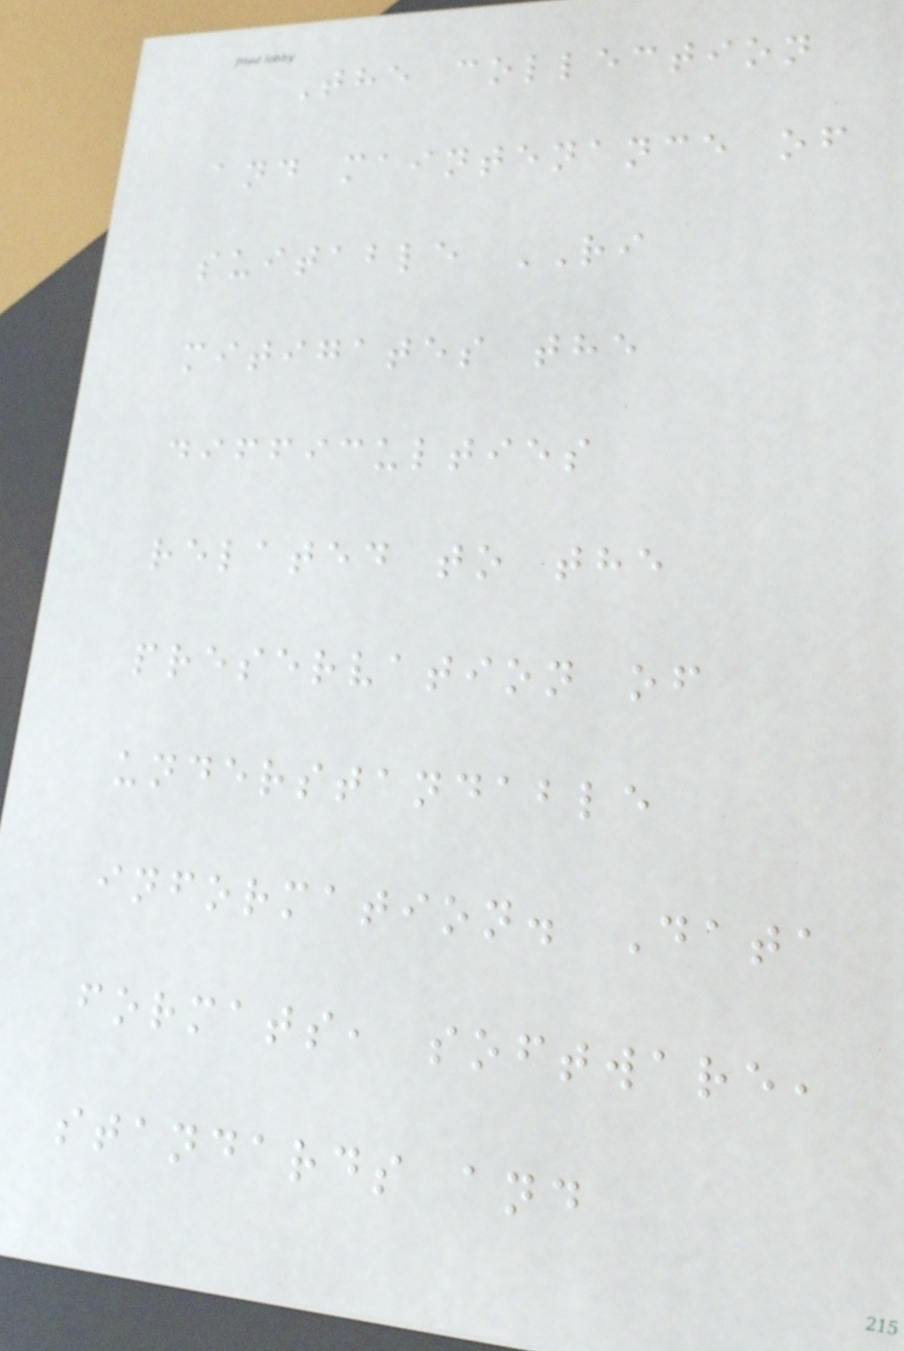The collection
and maintenance of
suitable RI
mitigates the
difficulties
related to the
preservation of
understandable
information. Data
formats, software,
standards and
